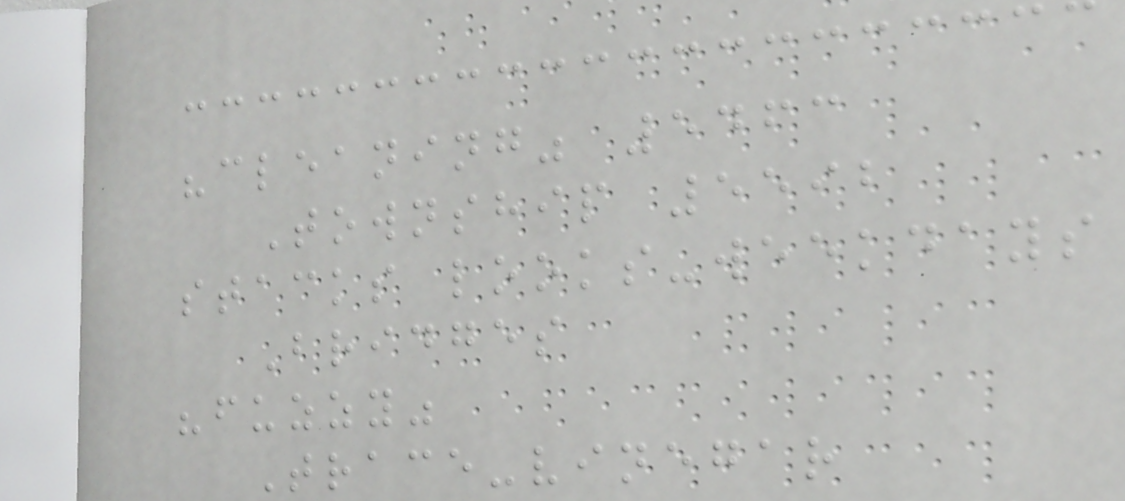"cleaning" 5463
Township 5592
stacks looks-weekdays
Bridges
"fuzzy"
Trace-vinegar
